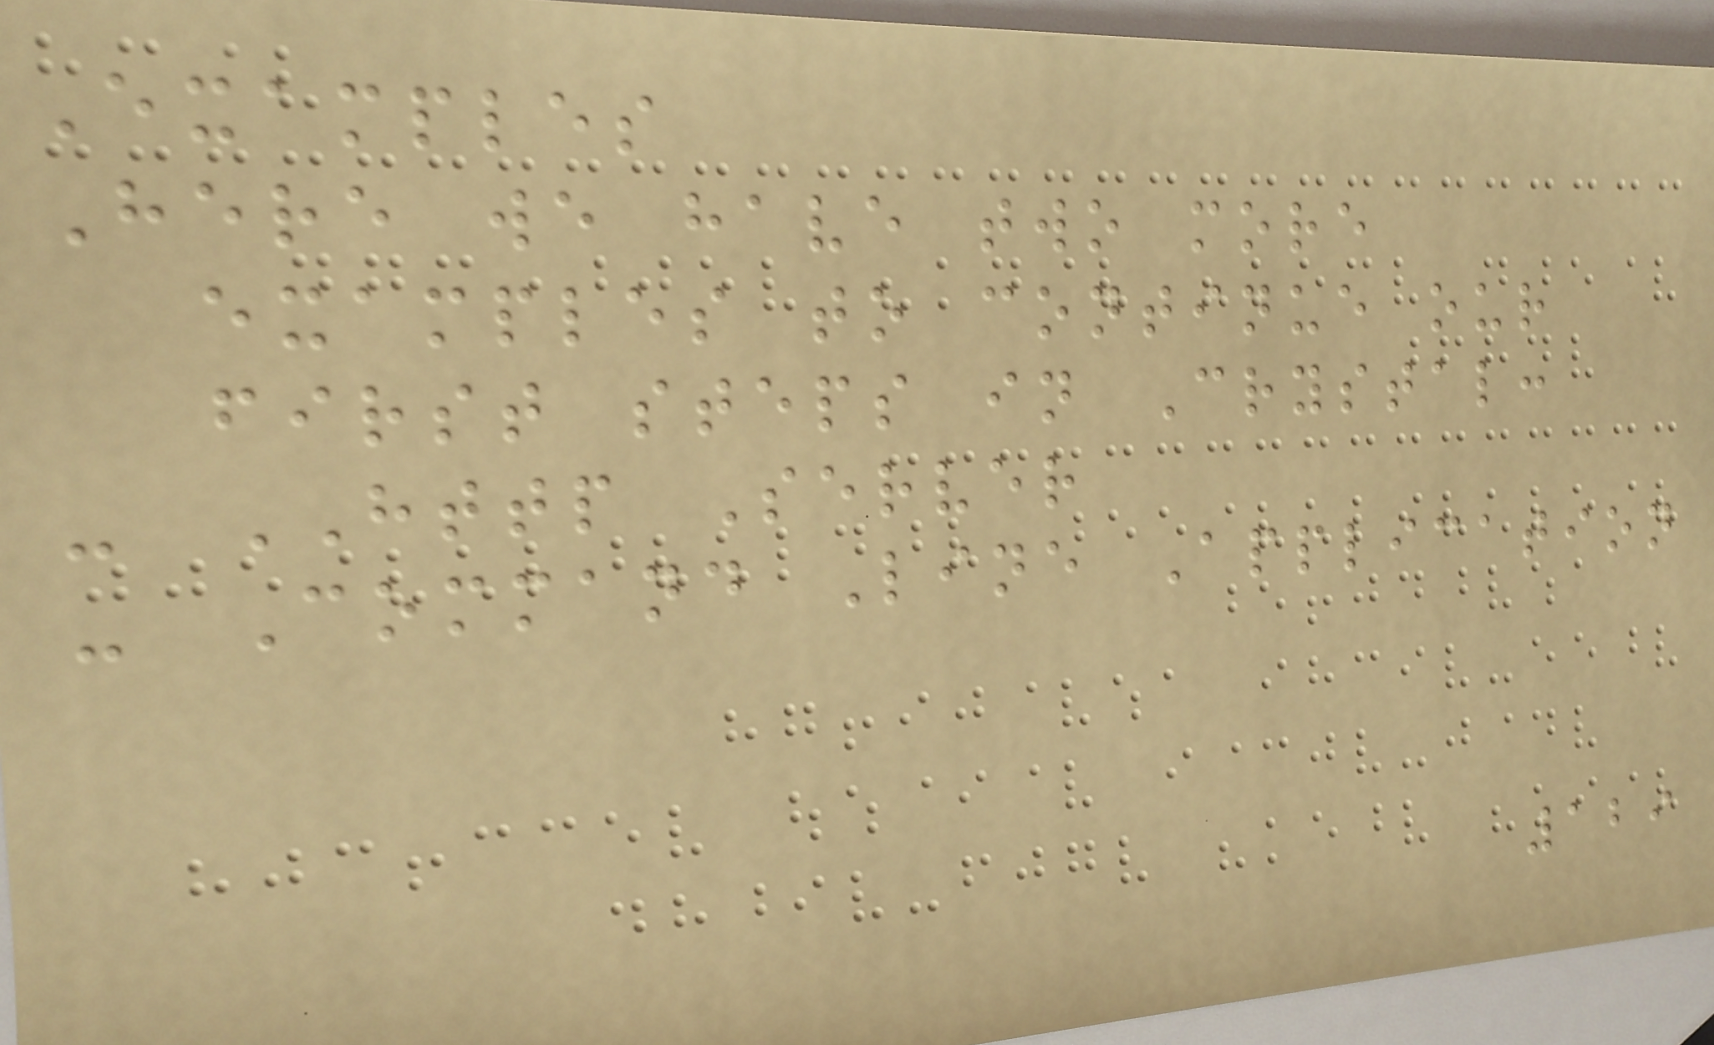Examples
Here we have two more
examples to continue our
first steps in Crystal:
- HTTP Server
- Command Line Application
129
